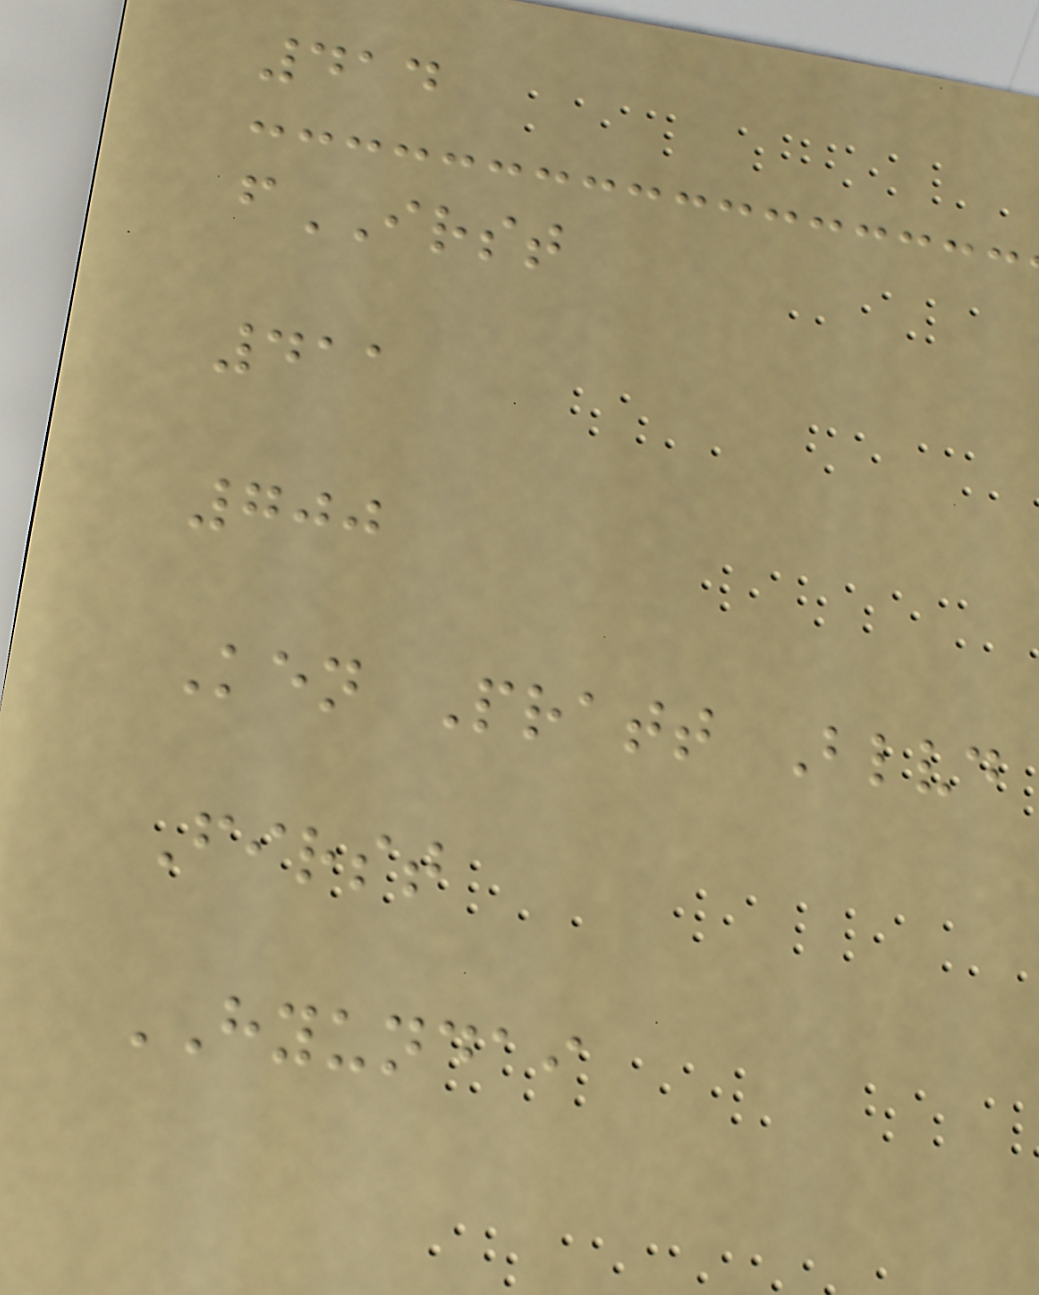414
fIRST
411
700
Ken Pratt Blvd
First
HYUNDAI
